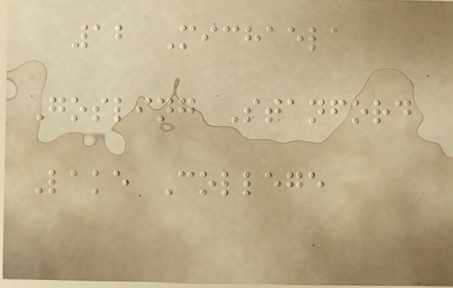12 Michaela
Gosling Stanford
Lake College
